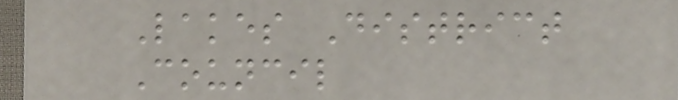Lakes District
Council
